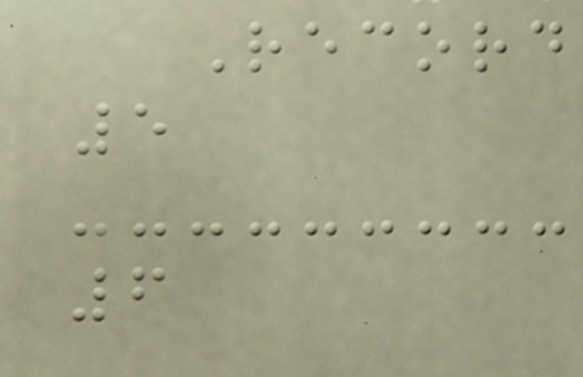Record
5
6
